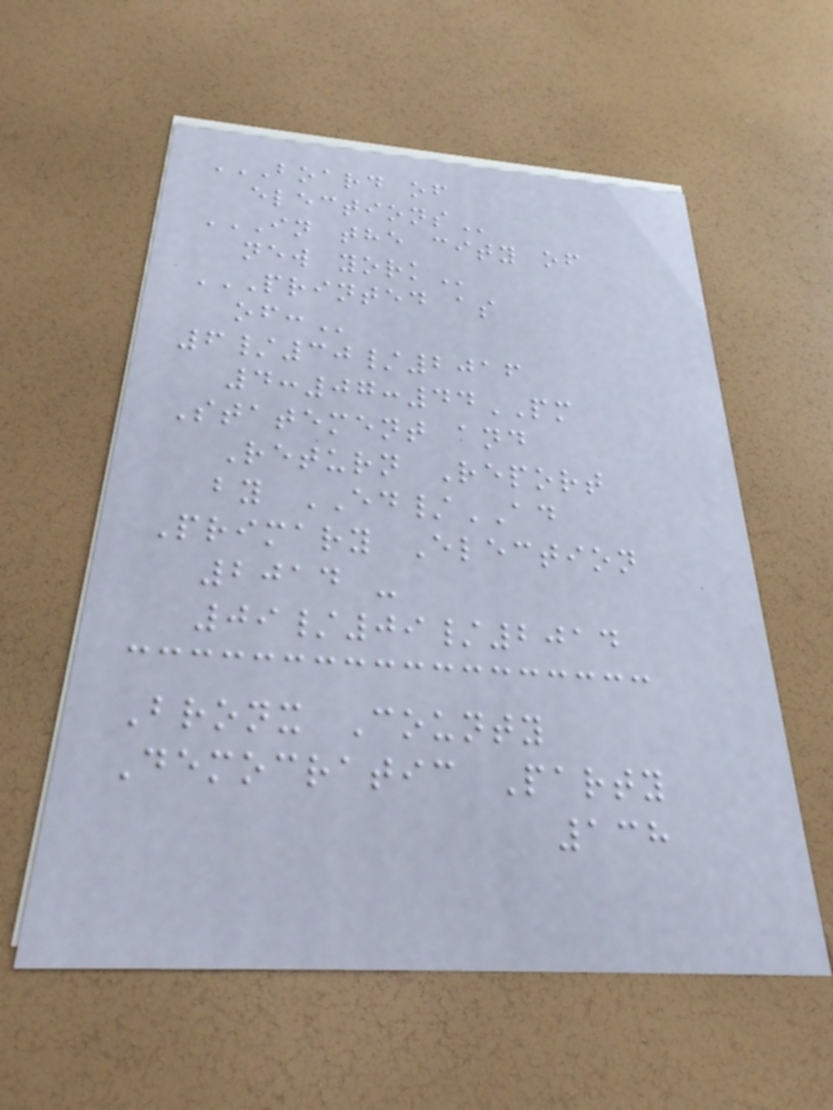BOARD OF
ELECTIONS
IN THE CITY OF
NEW YORK
PRINTED AS
OF:
6/30/2016
4:07:44PM
Statement and
Return Report
by ED/AD
Primary Election
2014 -
09/09/2014
Bronx County
Democratic Party
138
